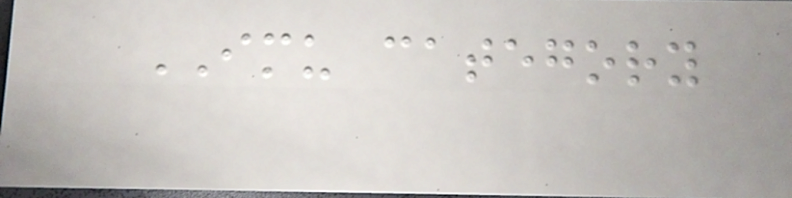IMU category
